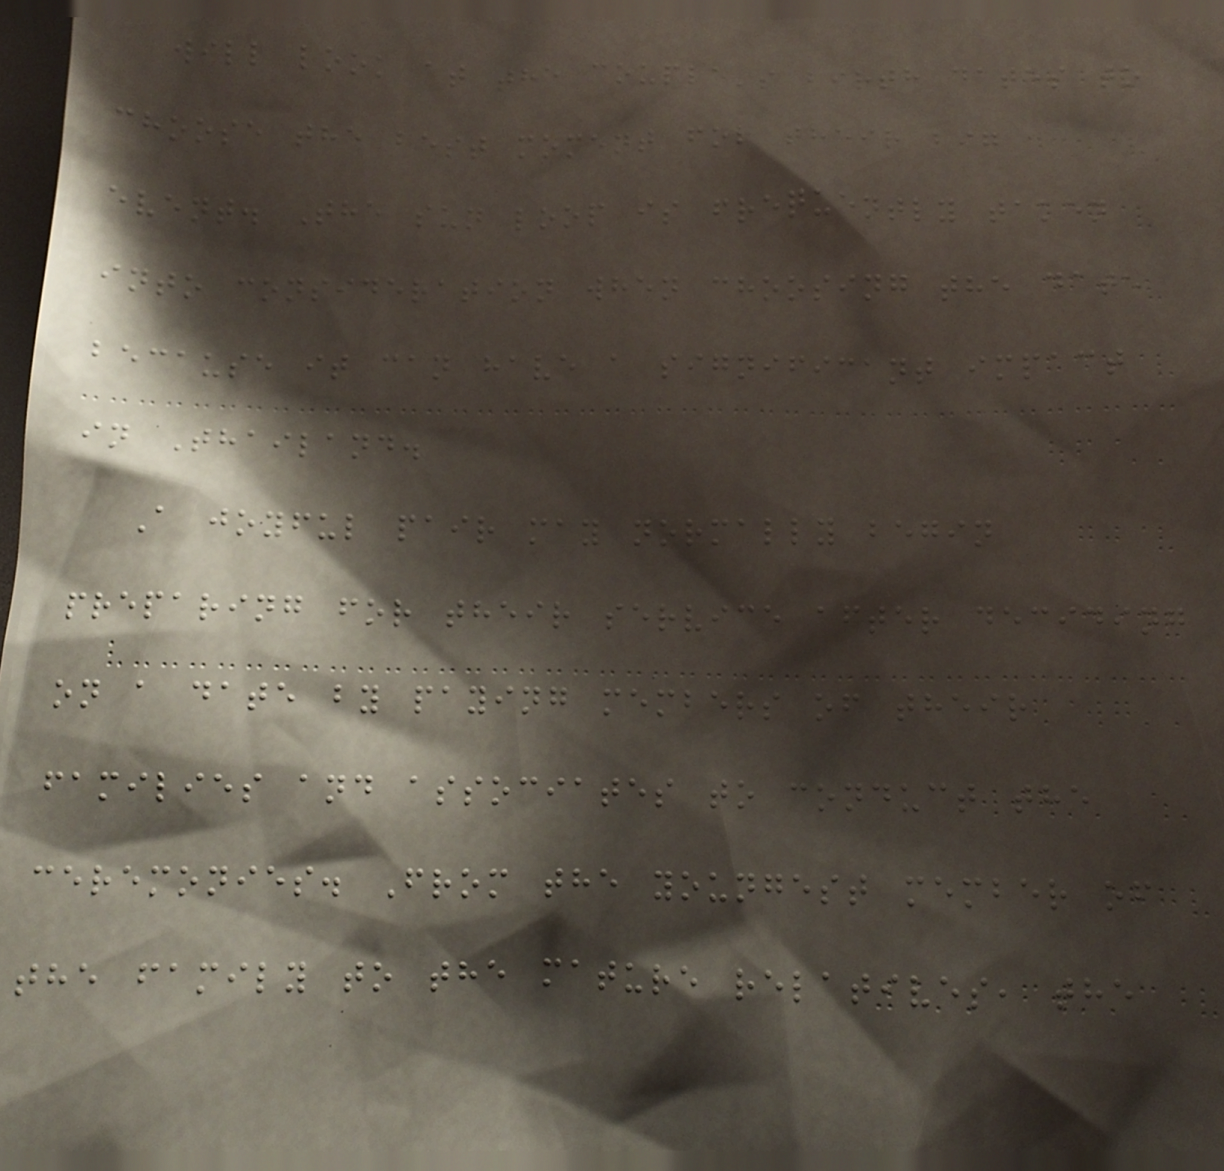will look at the couple's birth dates to
choose the best moment for their big
event. The sun loop is frequently taken
into consideration when choosing the date
because it can have a significant impact
in Thailand.
A joyful pair may normally begin
preparing for their service after deciding
on a date by paying members of their
families and associates to conduct the
ceremonies. From the youngest member of
the family to the mature relatives, the
